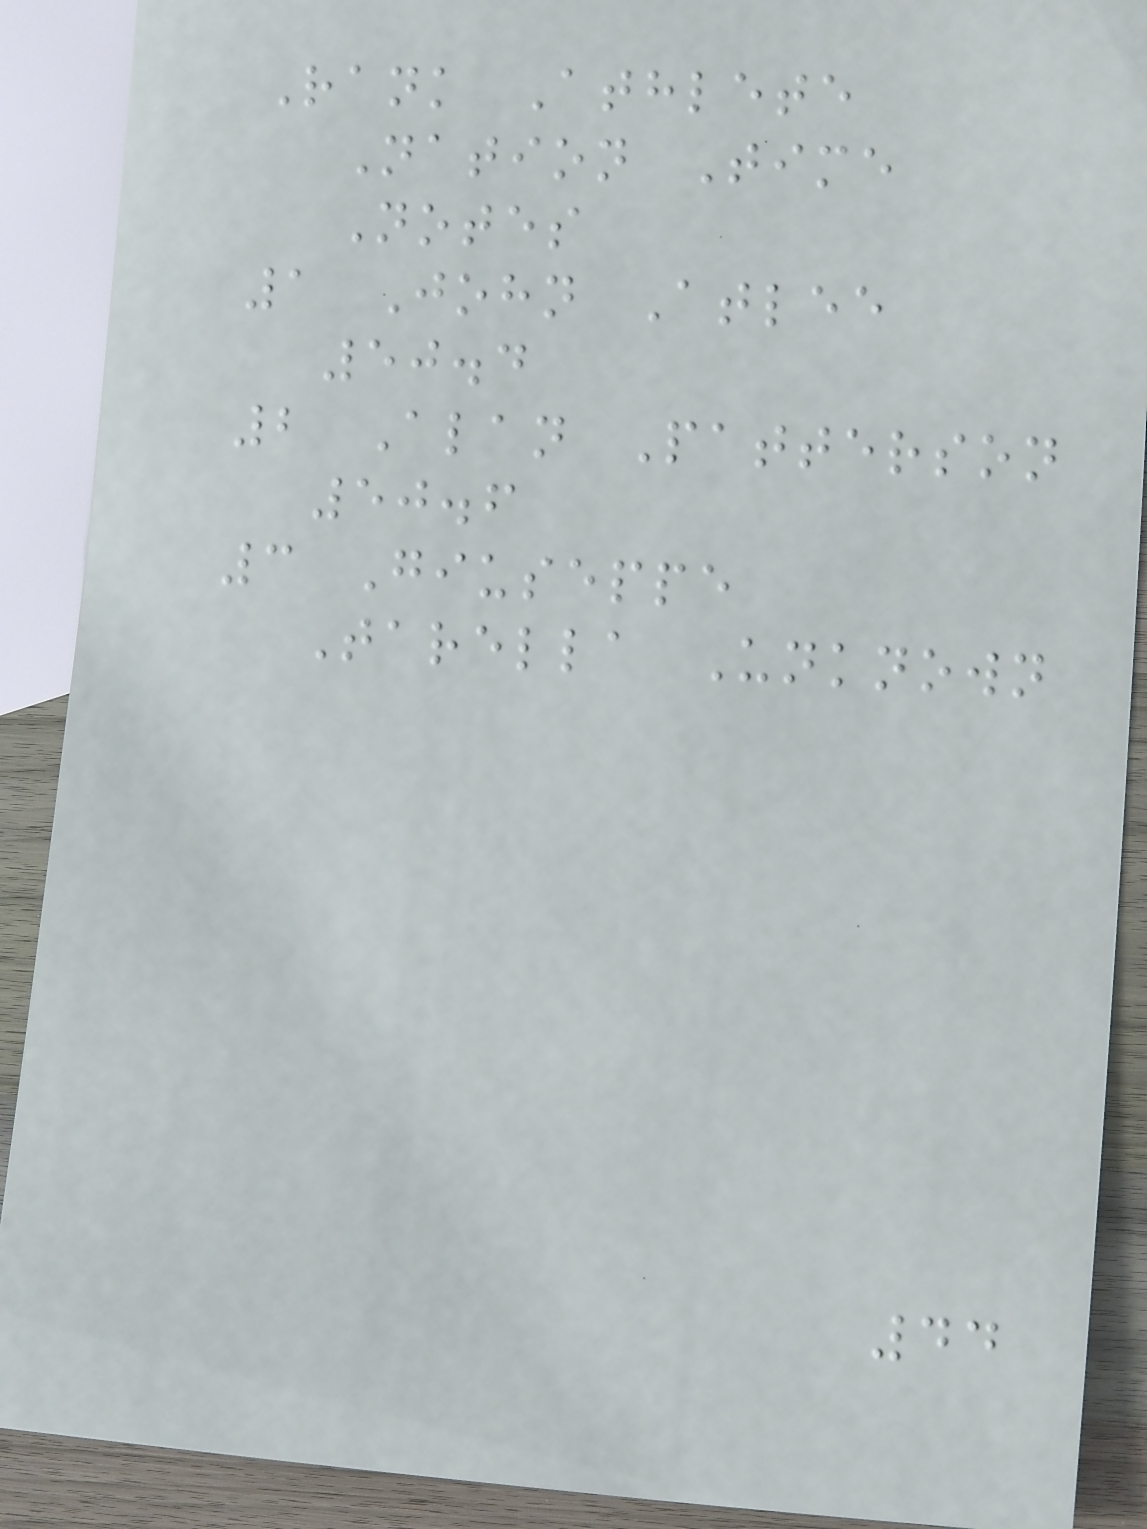Rank Athlete
Nation Time
Notes
1 John Atlee
50.4
2 Alan Patterson
50.6
3 Giuseppe
Tarella Unknown
44
